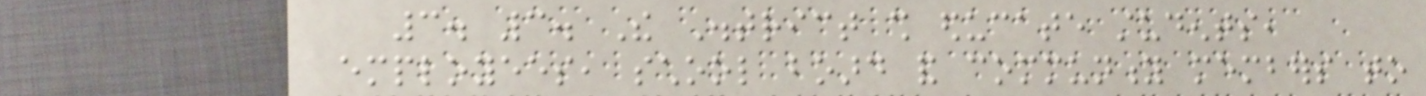3. 3. The District shall educate students,
employees, school board and community members to
